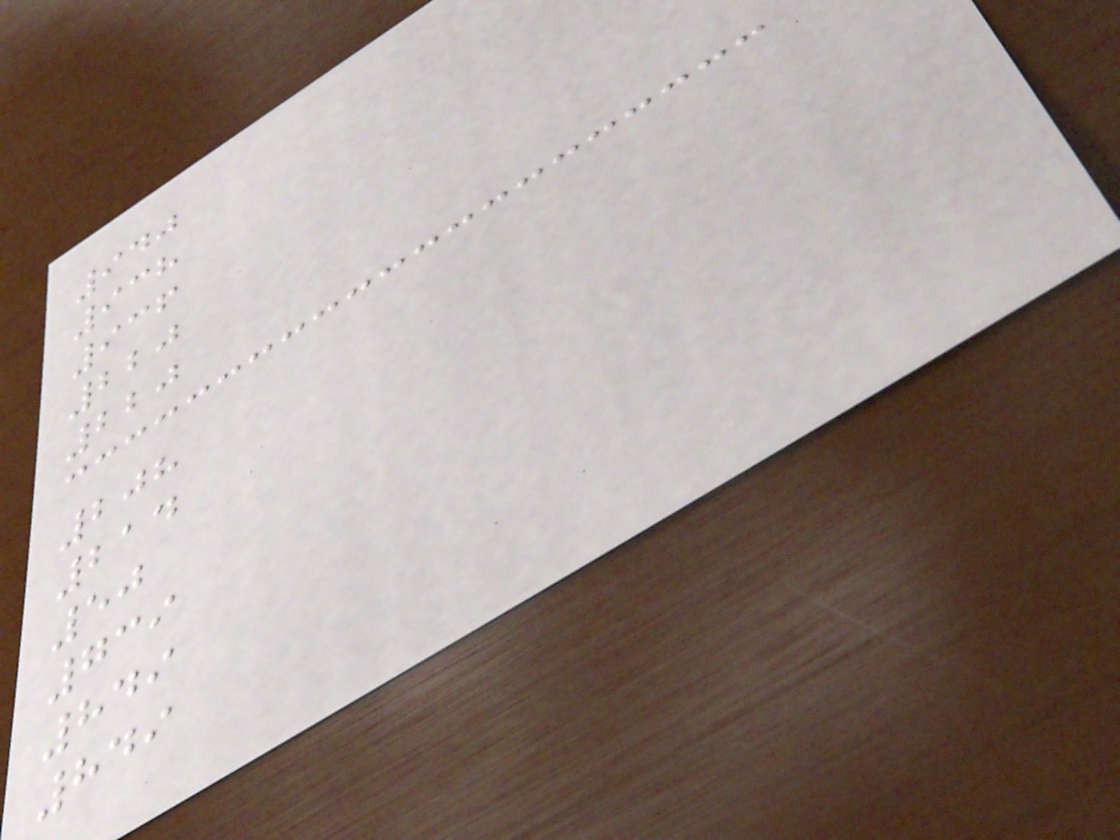940
938
936
220
220
208
214
50
739
849
849
